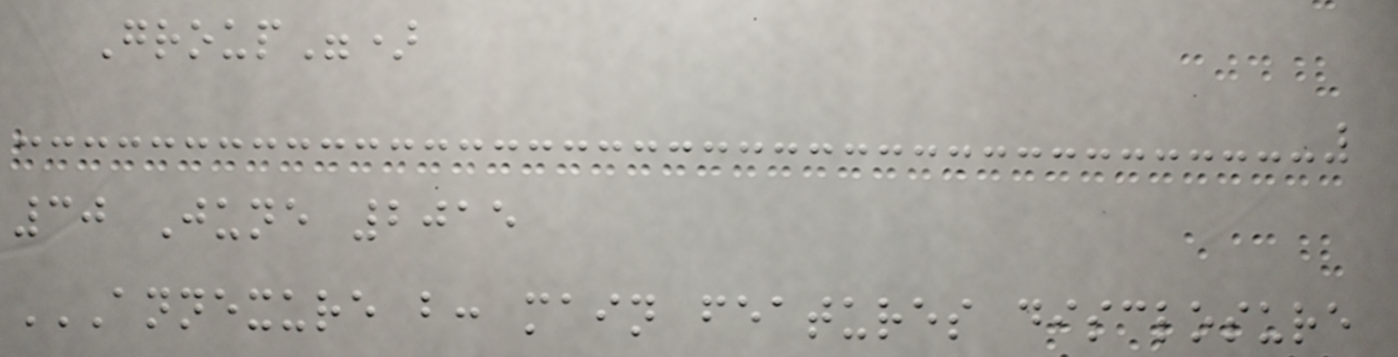Group")
30 June 2015
ANNEXURE B: MAIN FEATURES DISCLOSURE
